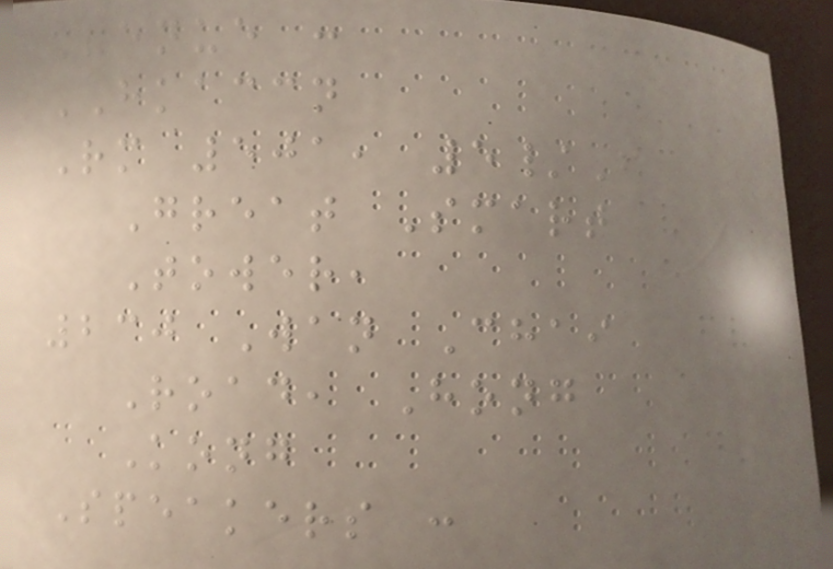Venue :
HKACCN
Rm 501, 5/F
Great Smart
Tower,
230 Wan Chai
Road, Hong
Kong
Speakers :
